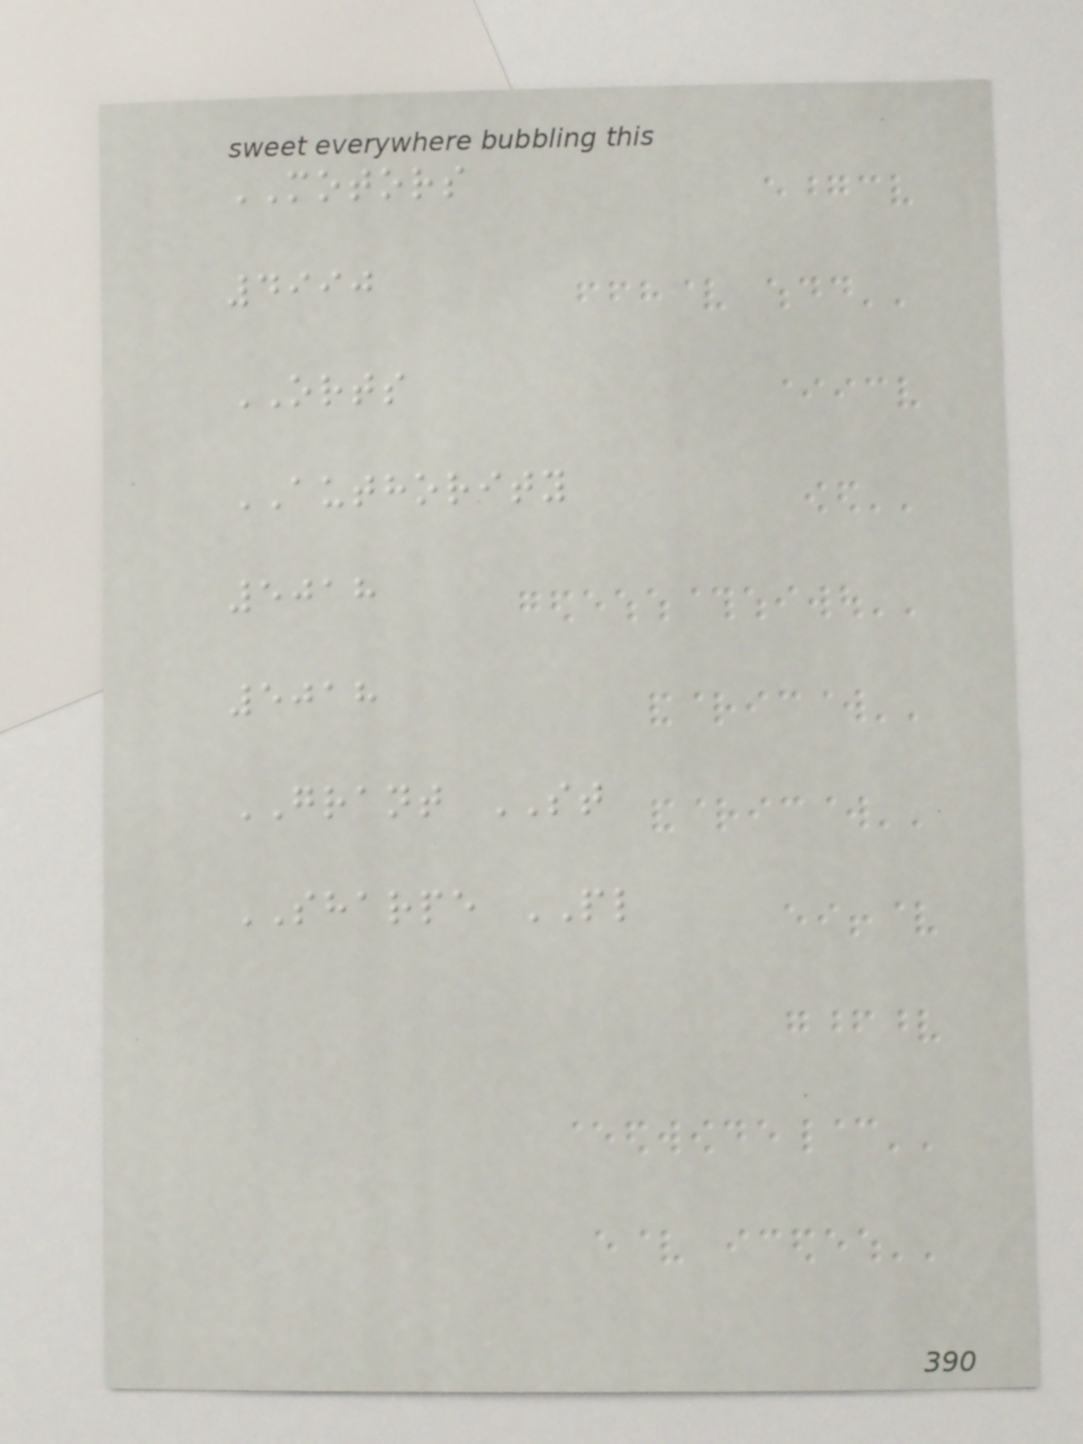MOTORS
4990
ORTS
AUTHORITY
5018
5018
GRANT ST
SHARPE PL
